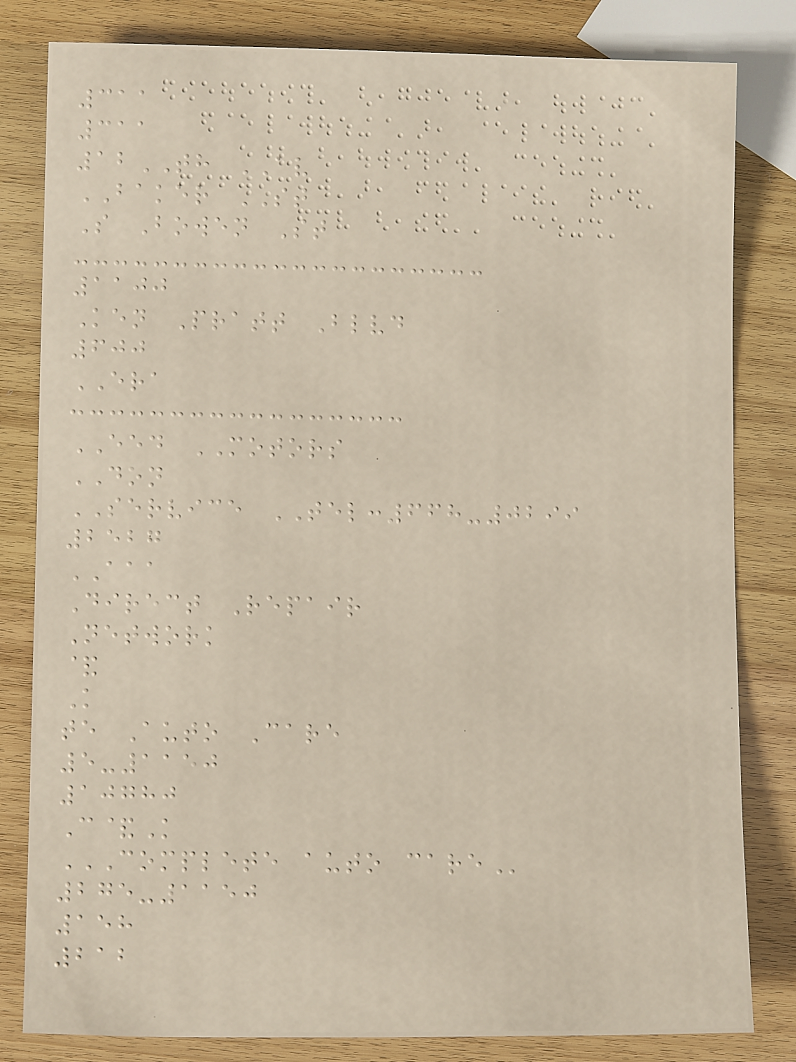311
311
12TH AV
BAKER ST
S Bowen St
1100
Ken Pratt Blvd
600
ERA
EED MOTORS
DON
SERVICE TEL:668-0299
2527
AAA
Direct Repair
Network
&
K
te Auto Care
5-1150
10780
C&K
COMPLETE AUTO CARE
275-1150
158
212
